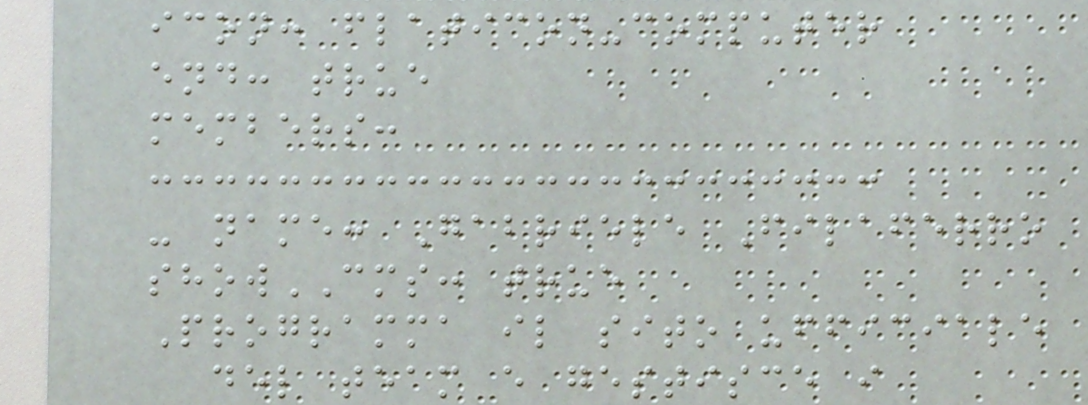icon: flaticon-computer
end: true
members:
- name: Gabriele Filaferro
showCMS: true
Programma il sito ufficiale
del team e gestisce i
